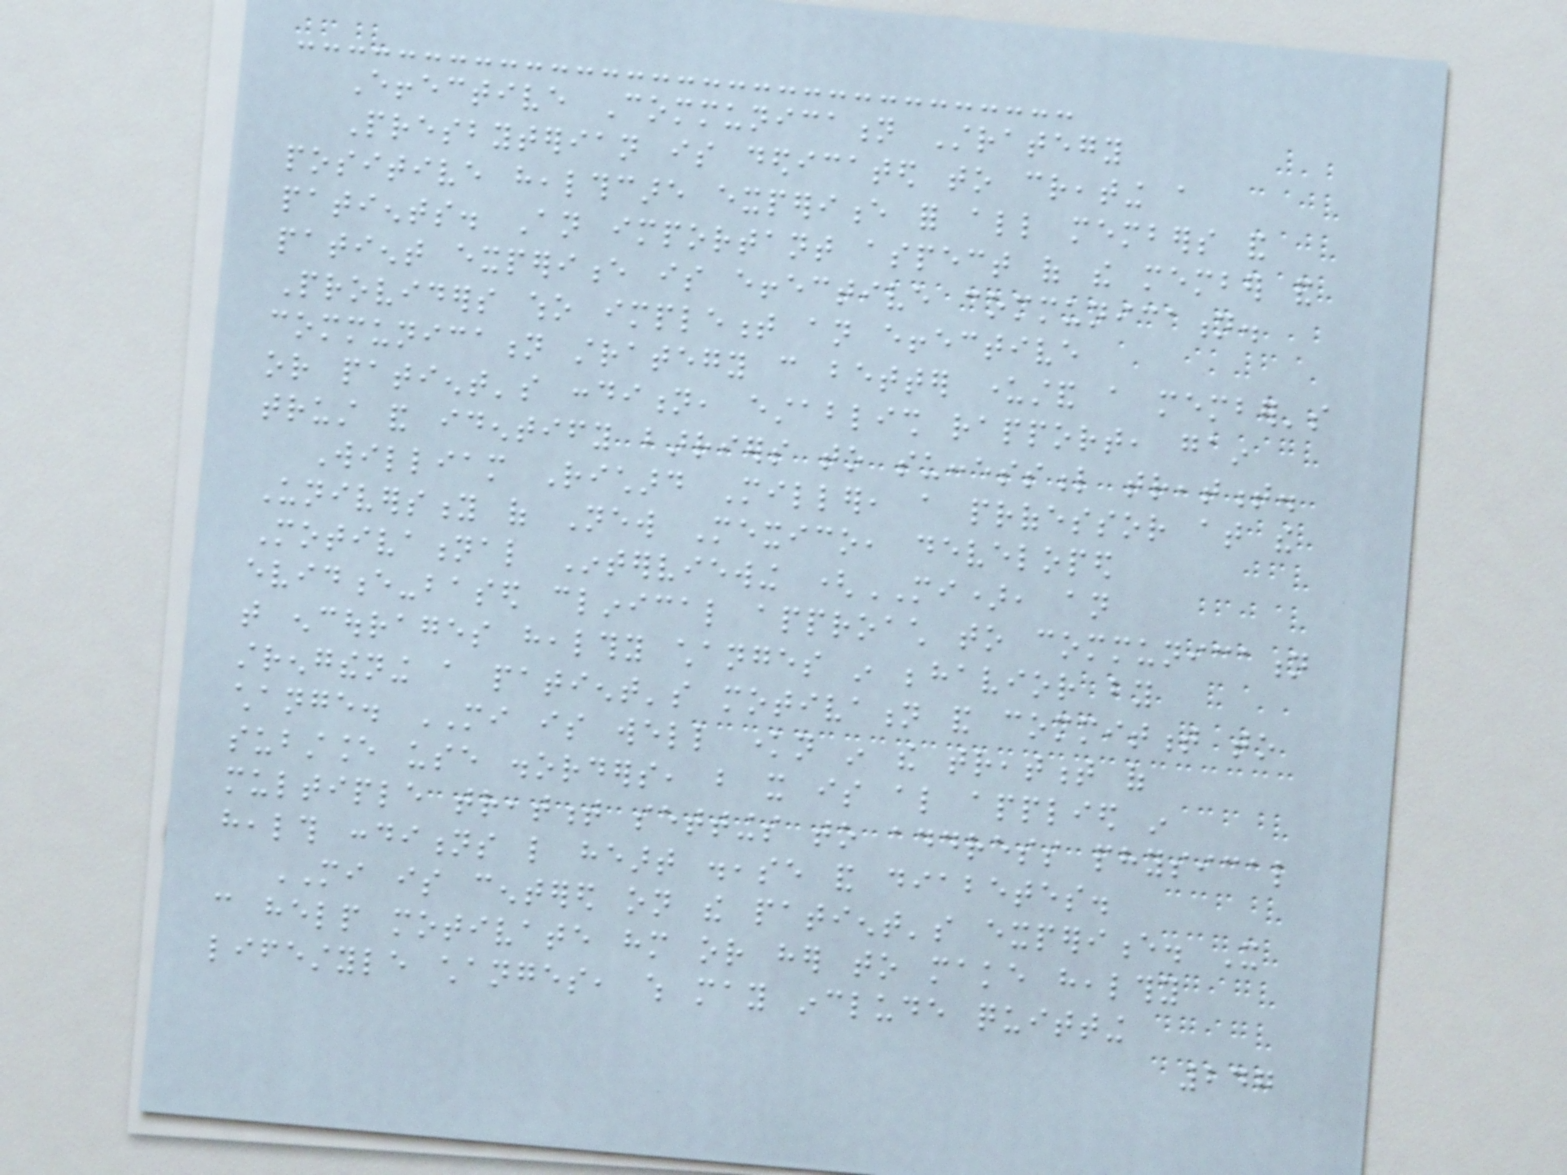Effective Communication Strategy
Presbyterian is dedicated to creating a
positive healthcare experience for all members and
patients. An important aspect of the member and
patient experience is effective communication.
Providers who implement an effective
communication strategy can better understand a member's
or patient's condition, establish rapport, gain
trust and identify barriers to successful treatment.
William Richard Miller, a professor at the
University of New Mexico, developed
Motivational Interviewing (MI), an
evidence-based clinical approach to communication
that encourages healthy changes in behavior by
strengthening a patient's motivation and commitment to
change. MI is well known in the treatment of
substance use disorders, but it is also applied in
multiple treatment settings to address physical
health conditions like heart disease and diabetes.
MI is centered on the patient's experience. It
can help motivate him or her to make healthy
lifestyle changes, which may include quitting
247
